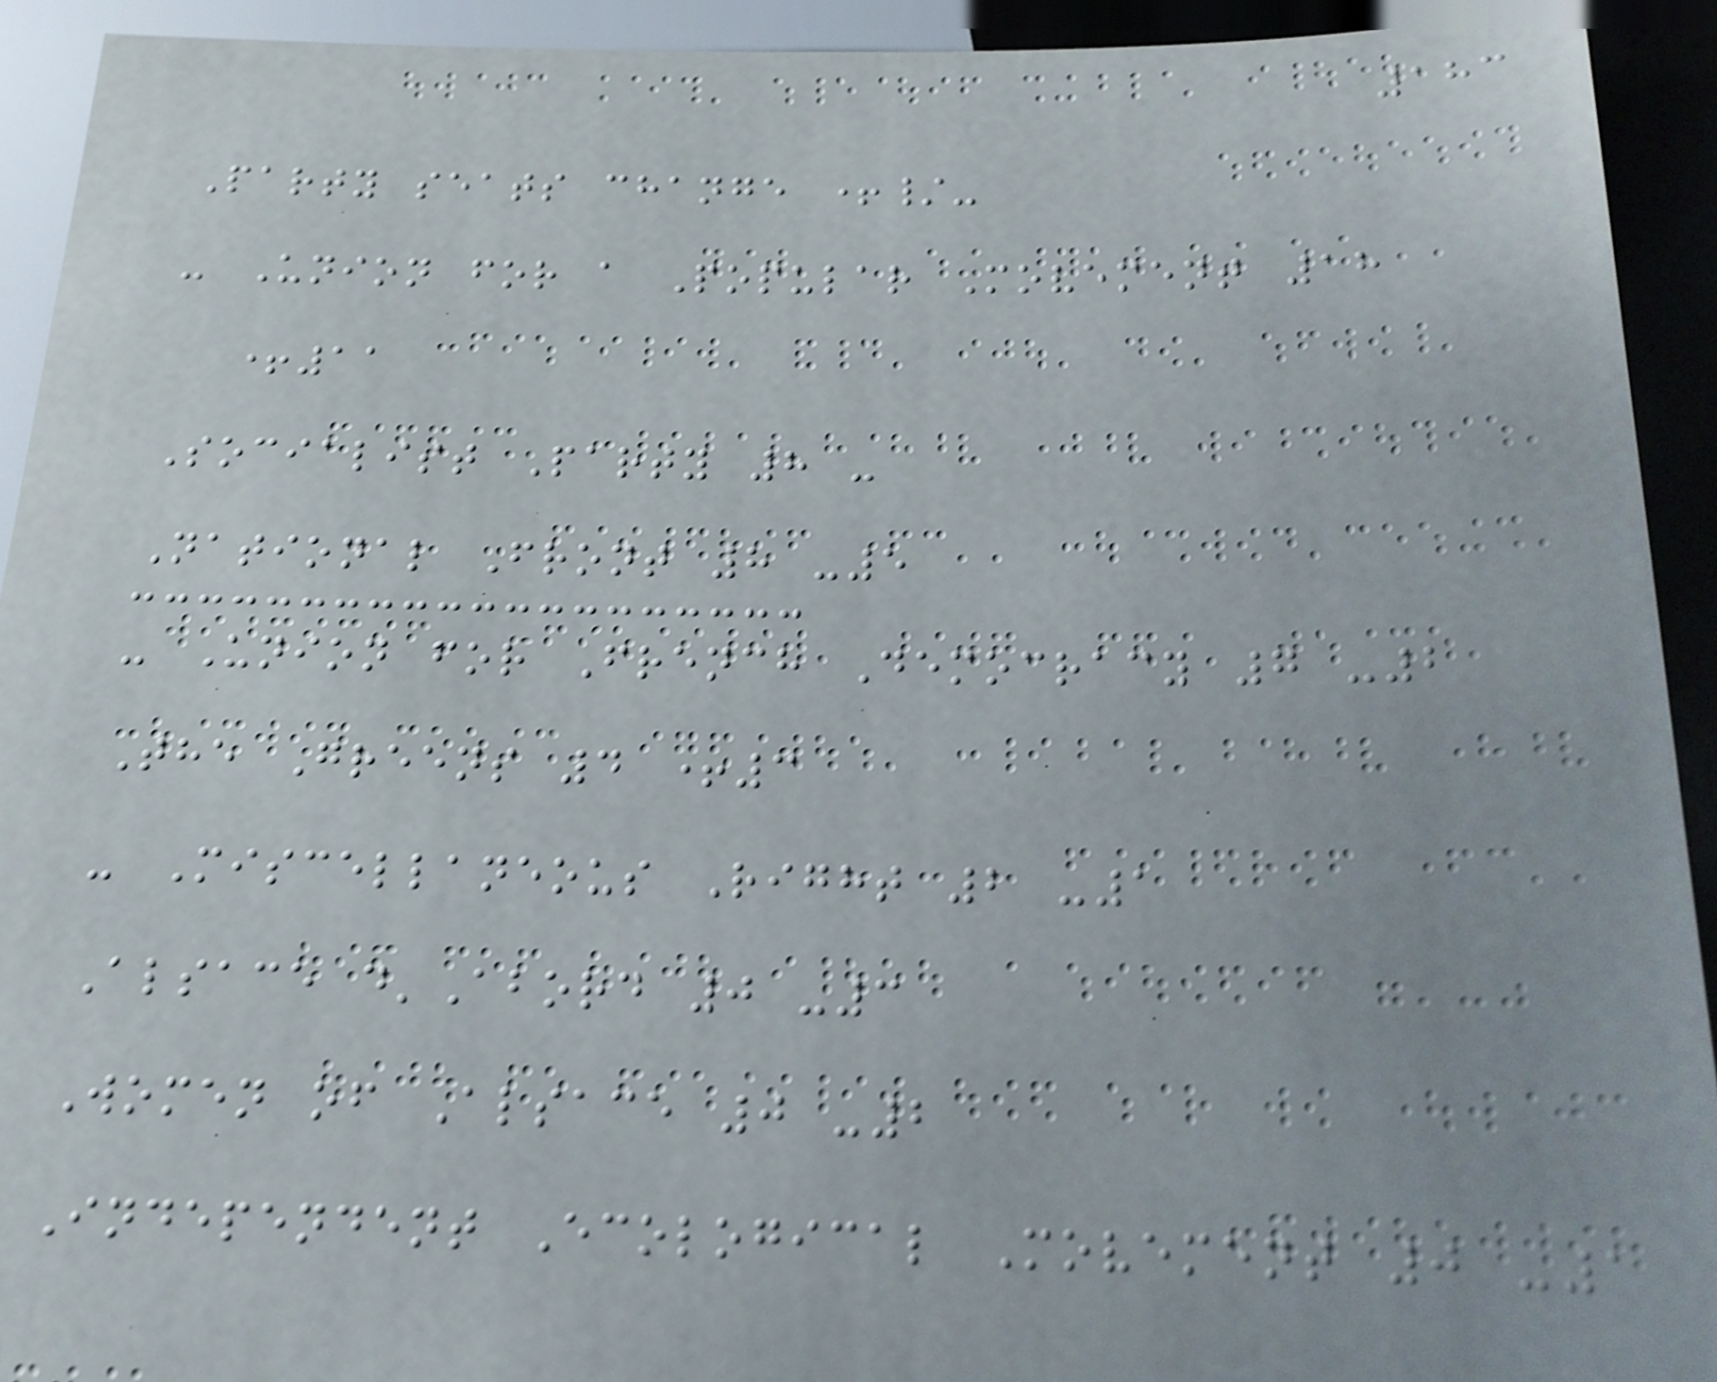183
Party seats change +/-
- Union for a Popular Movement 18
+11
Socialist Party 8 -
National Front 8 -5
- Union for French Democracy 7 -2
The Greens 4 +3
- Miscellaneous Right 2 -1
Alsace d'Abord 0 -3
Women of Alsace 0 -2
Independent Ecological Movement 0 -1
